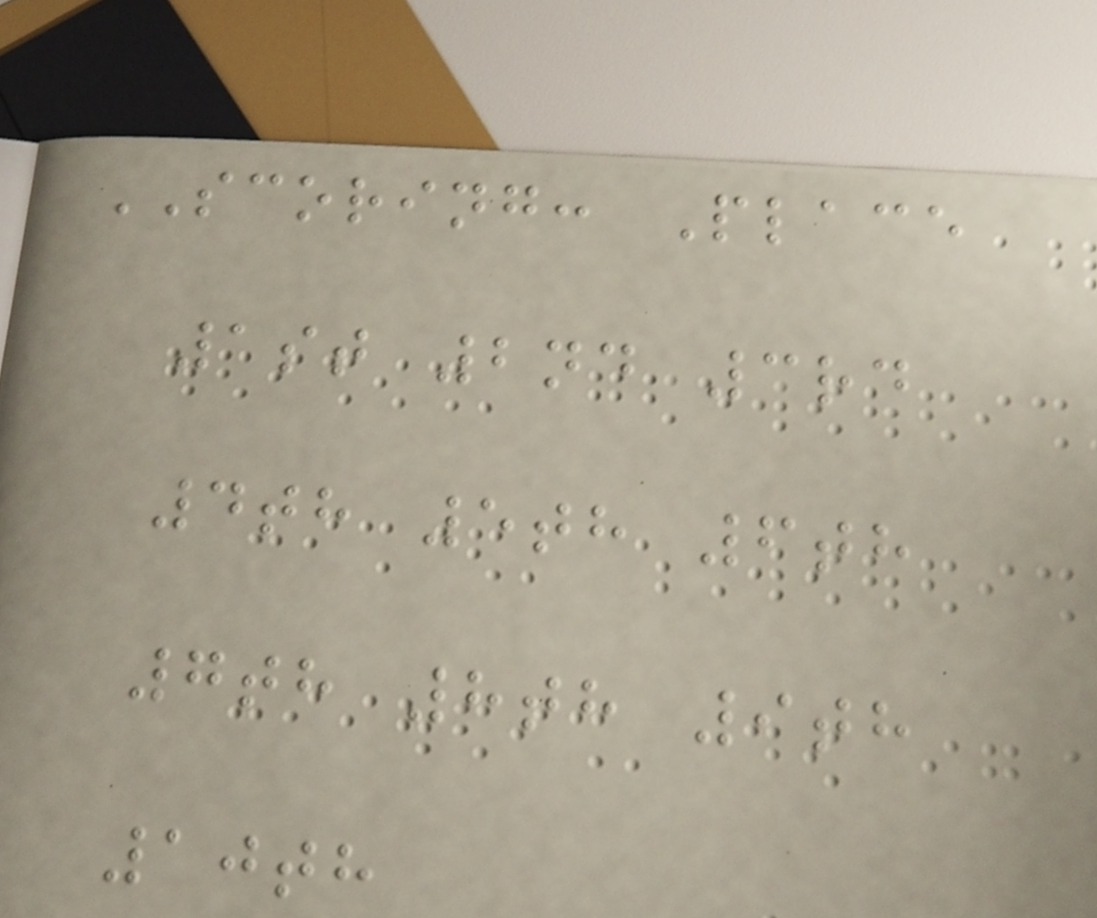SCORING: Place
1st 2nd 3rd
4th 5th 6th
7th 8th 9th
10th
